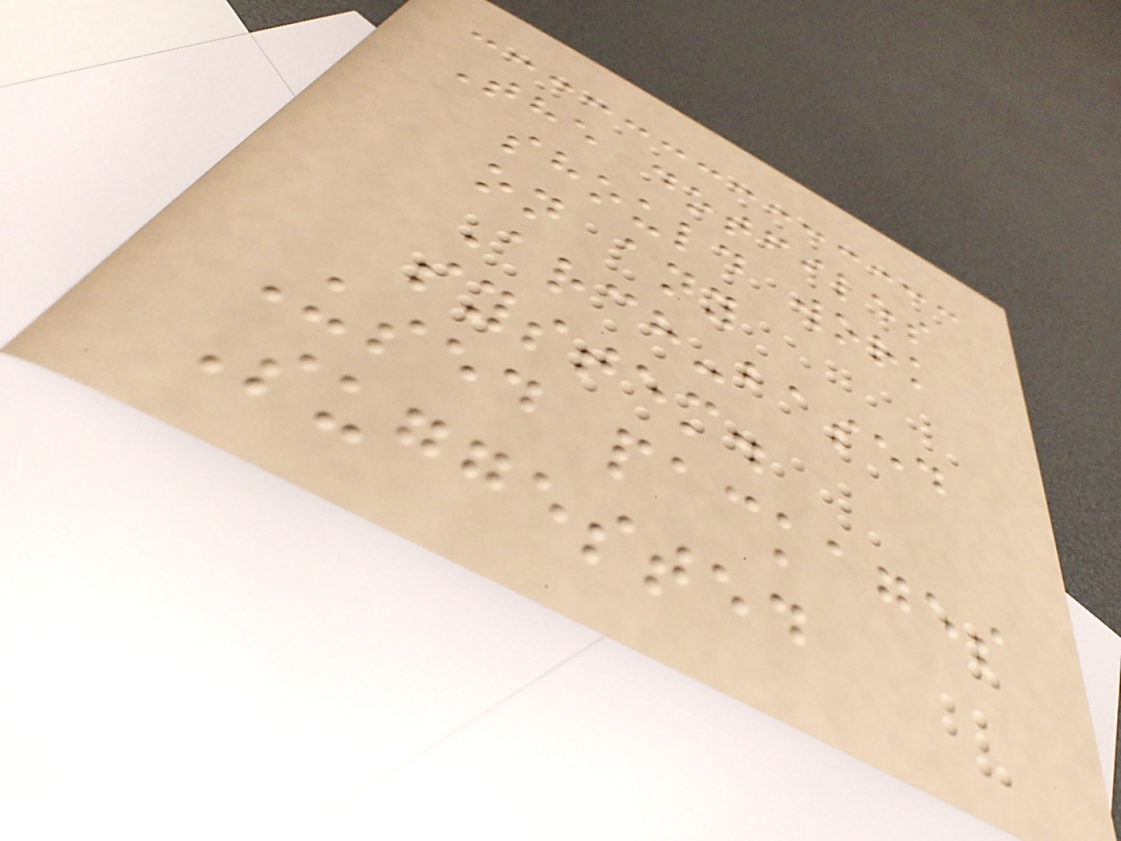The dotfiles
should work
on any
Arch-based
system.
Used packages
Suggested
